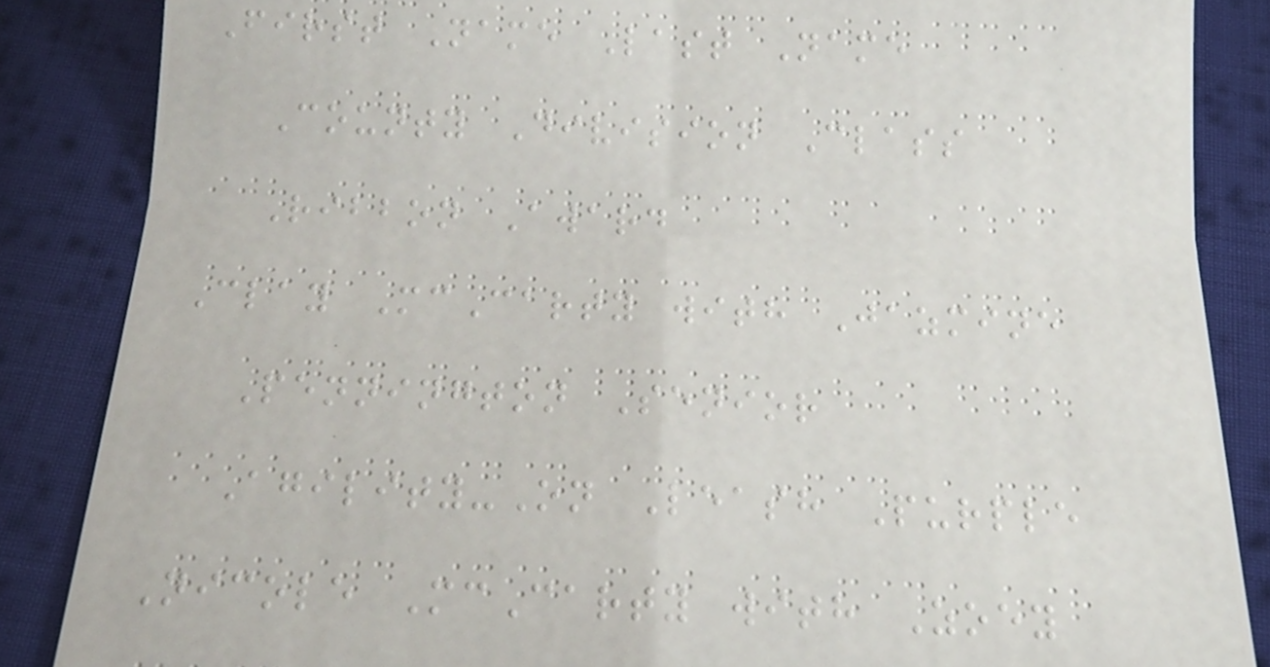First Name Last Name
County Division Class
Ribbon Award
Clay McCarty with Jazmine
Pennington Senior
Agility-On Leash Purple
Nicole McCarty with Zoey
